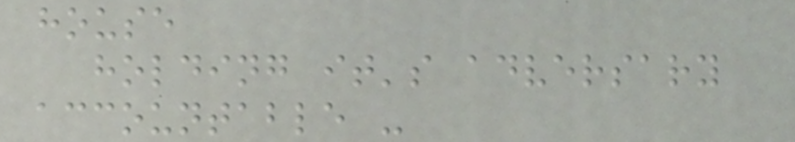house
holding it's adversary
accountable -
